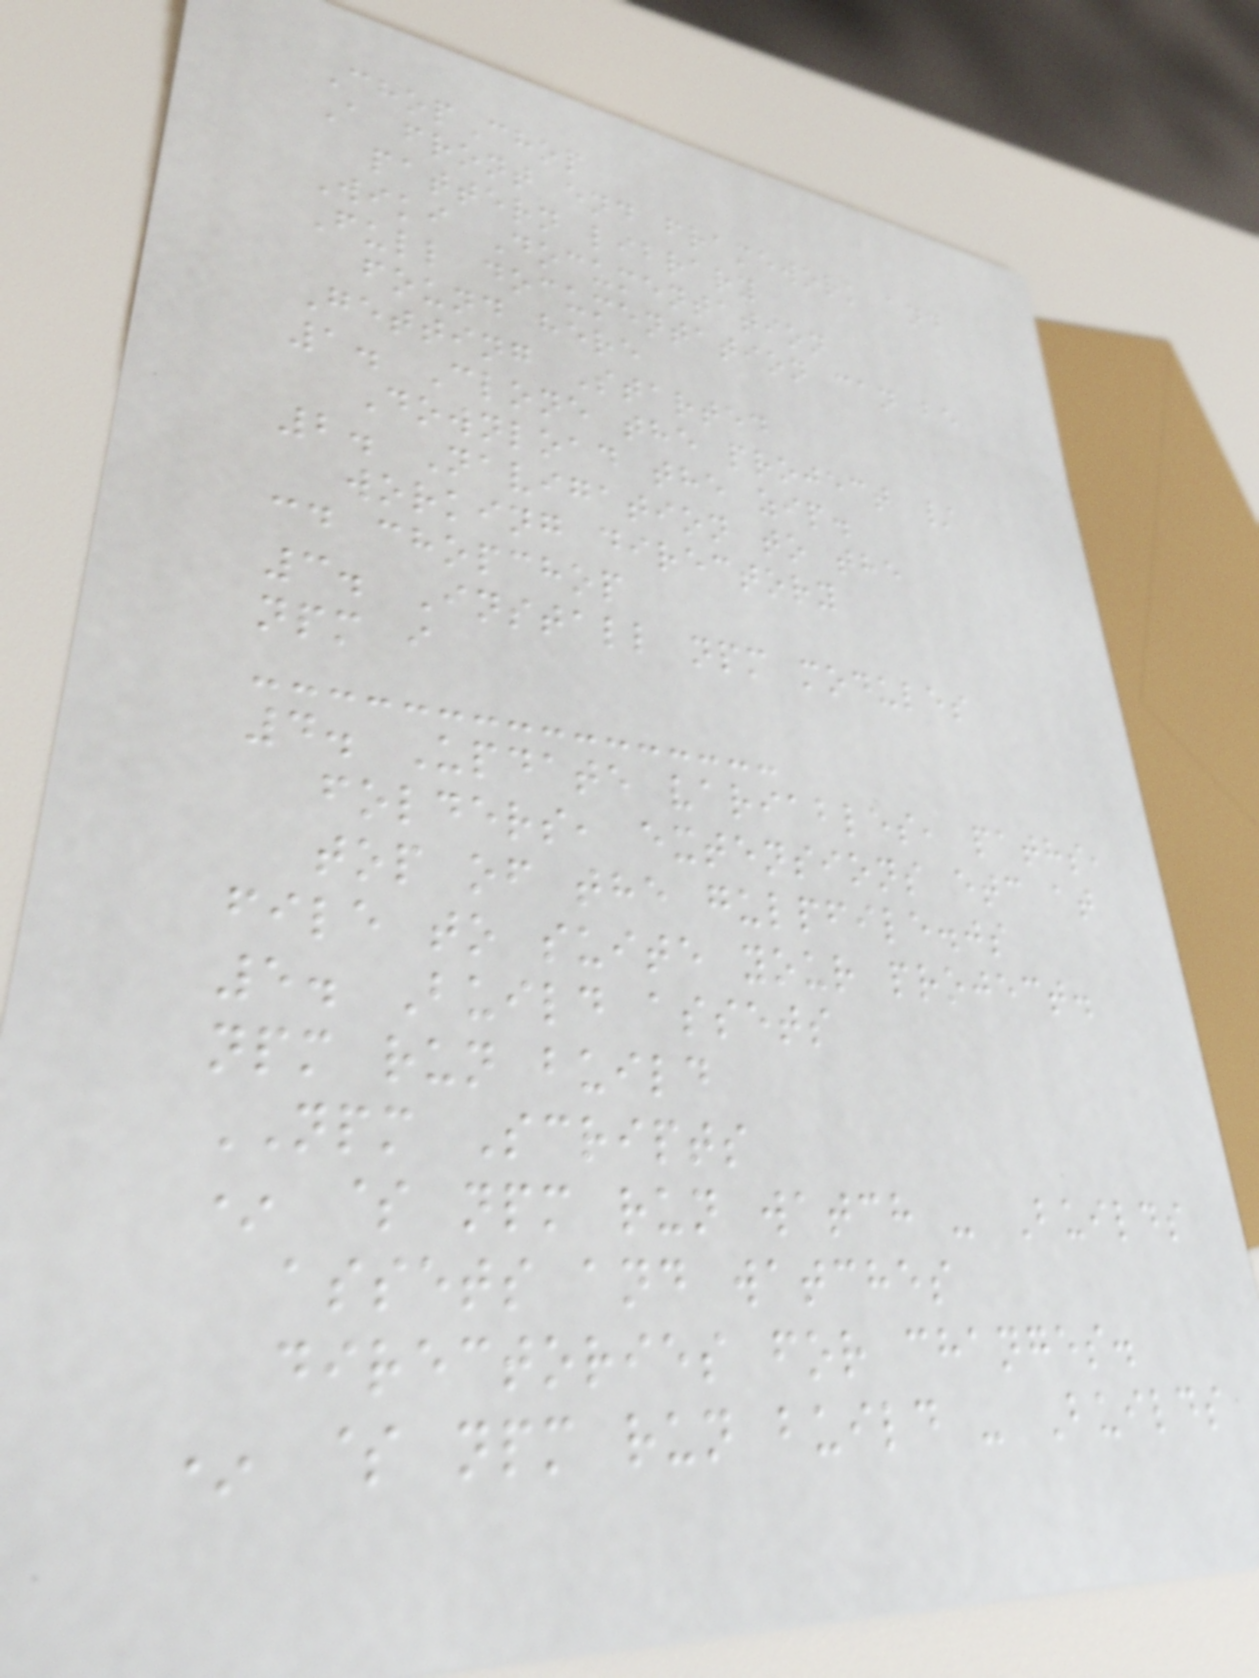ChopChop
A front end framework and
pattern library
Wiki Documentation
Full documentation can be
found here
Getting Started
1. Clone the project /
Download the zip.
2. Navigation to the
working directory
cd chopchop
3. Install npm modules
npm i
4. Update variables, paths,
folders, extensions etc at
top of the gulpfile.js
file to suite your project.
5. Build assets
npm run build
NPM Scripts
* $ npm run watch - Builds
assets and watches
directories for changes.
* $ npm run build - Builds
